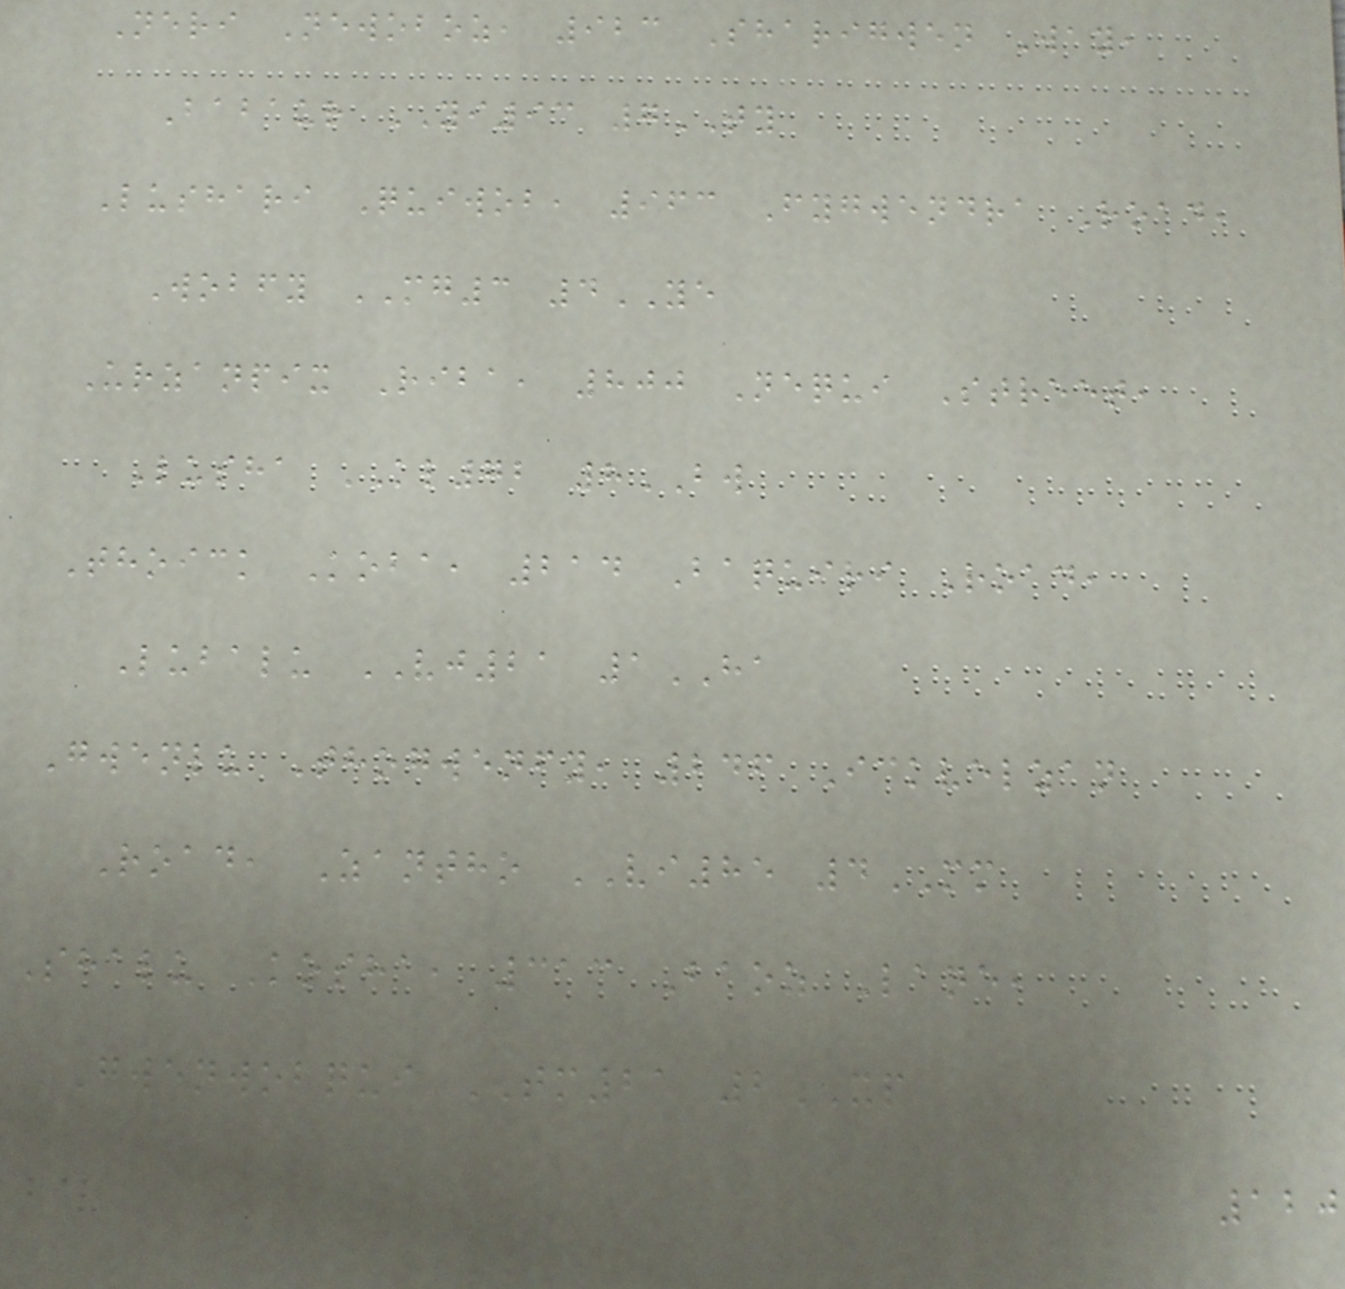Neri Newoboz, 923 Sharigwen Way,
Babaur YI93 7TY
Lushari Quiwob, 963 Fygwendra Road,
Wobfy MG3 4YE
Urzanpix Riba, 800 Nequi Street,
Lusha KL72 8BW
Thoick Koba, 214 Baquiri Road,
Lubalu VJ21 1HA
Gwenlu Thogwenfy, 246 Ickvelzan
Road, Zantho VI85 4MM
Shalu Kosha, 313 Baoz Lane,
Gwenwobqui TM21 2XP
120
